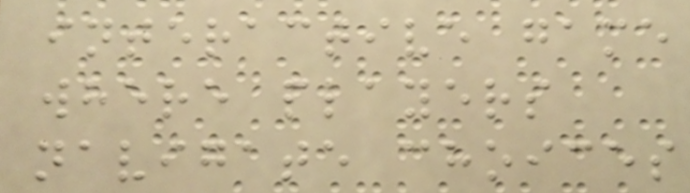interactive game
where players
navigate choices
